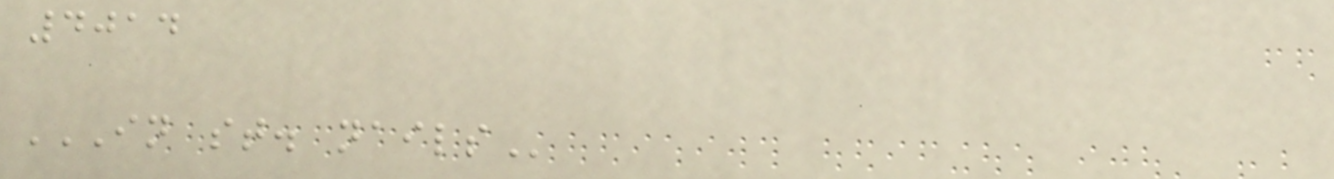4014
IN ST. NAILS
